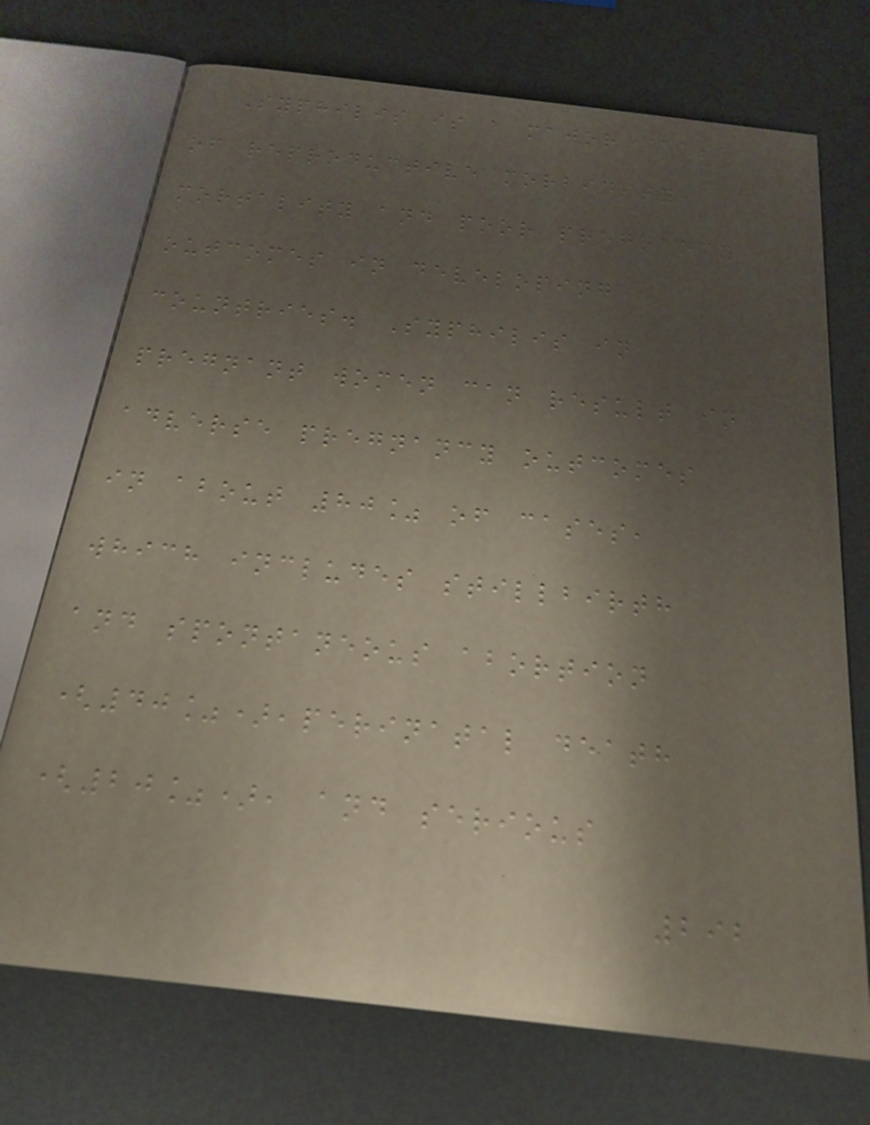Syphilis is a major cause
of reproductive morbidity,
mortality and poor pregnancy
outcomes in developing
countries. Syphilis in
pregnant women can result in
adverse pregnancy outcomes
in about 80% of cases,
which includes stillbirth
and spontaneous abortion
(40%),perinatal death
(20%), and serious
292
